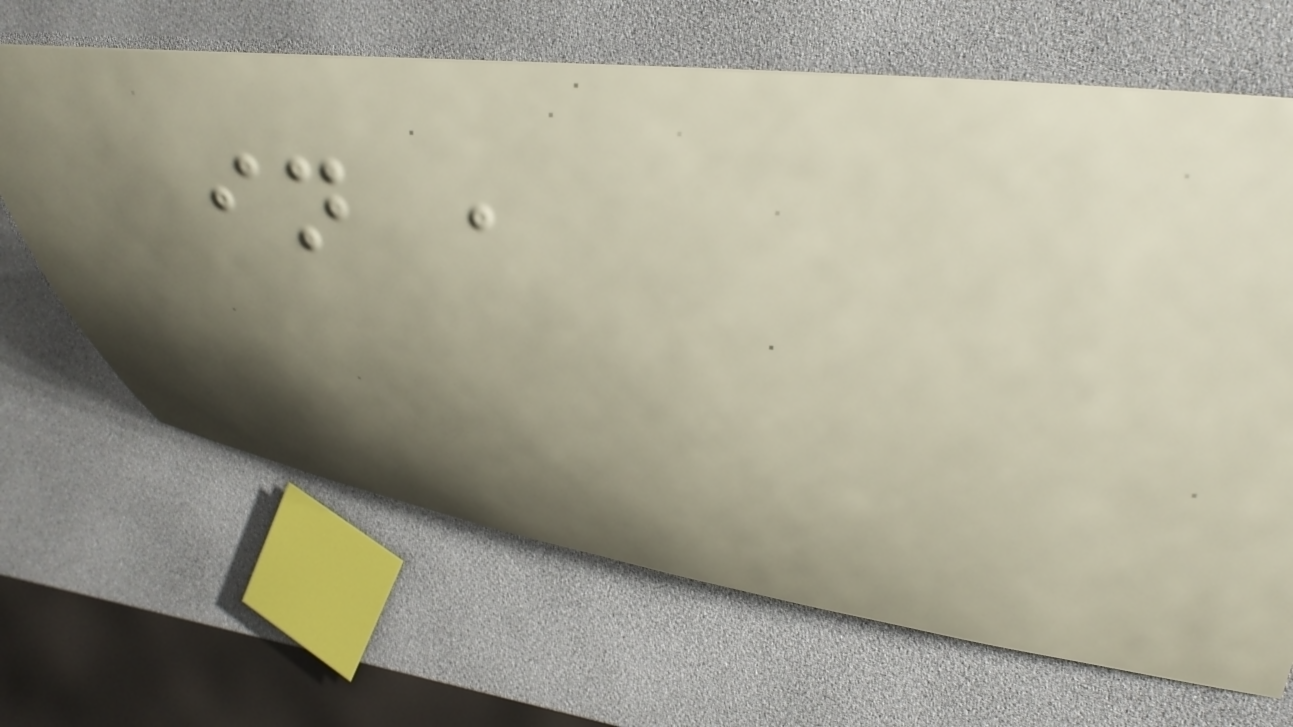in ,
